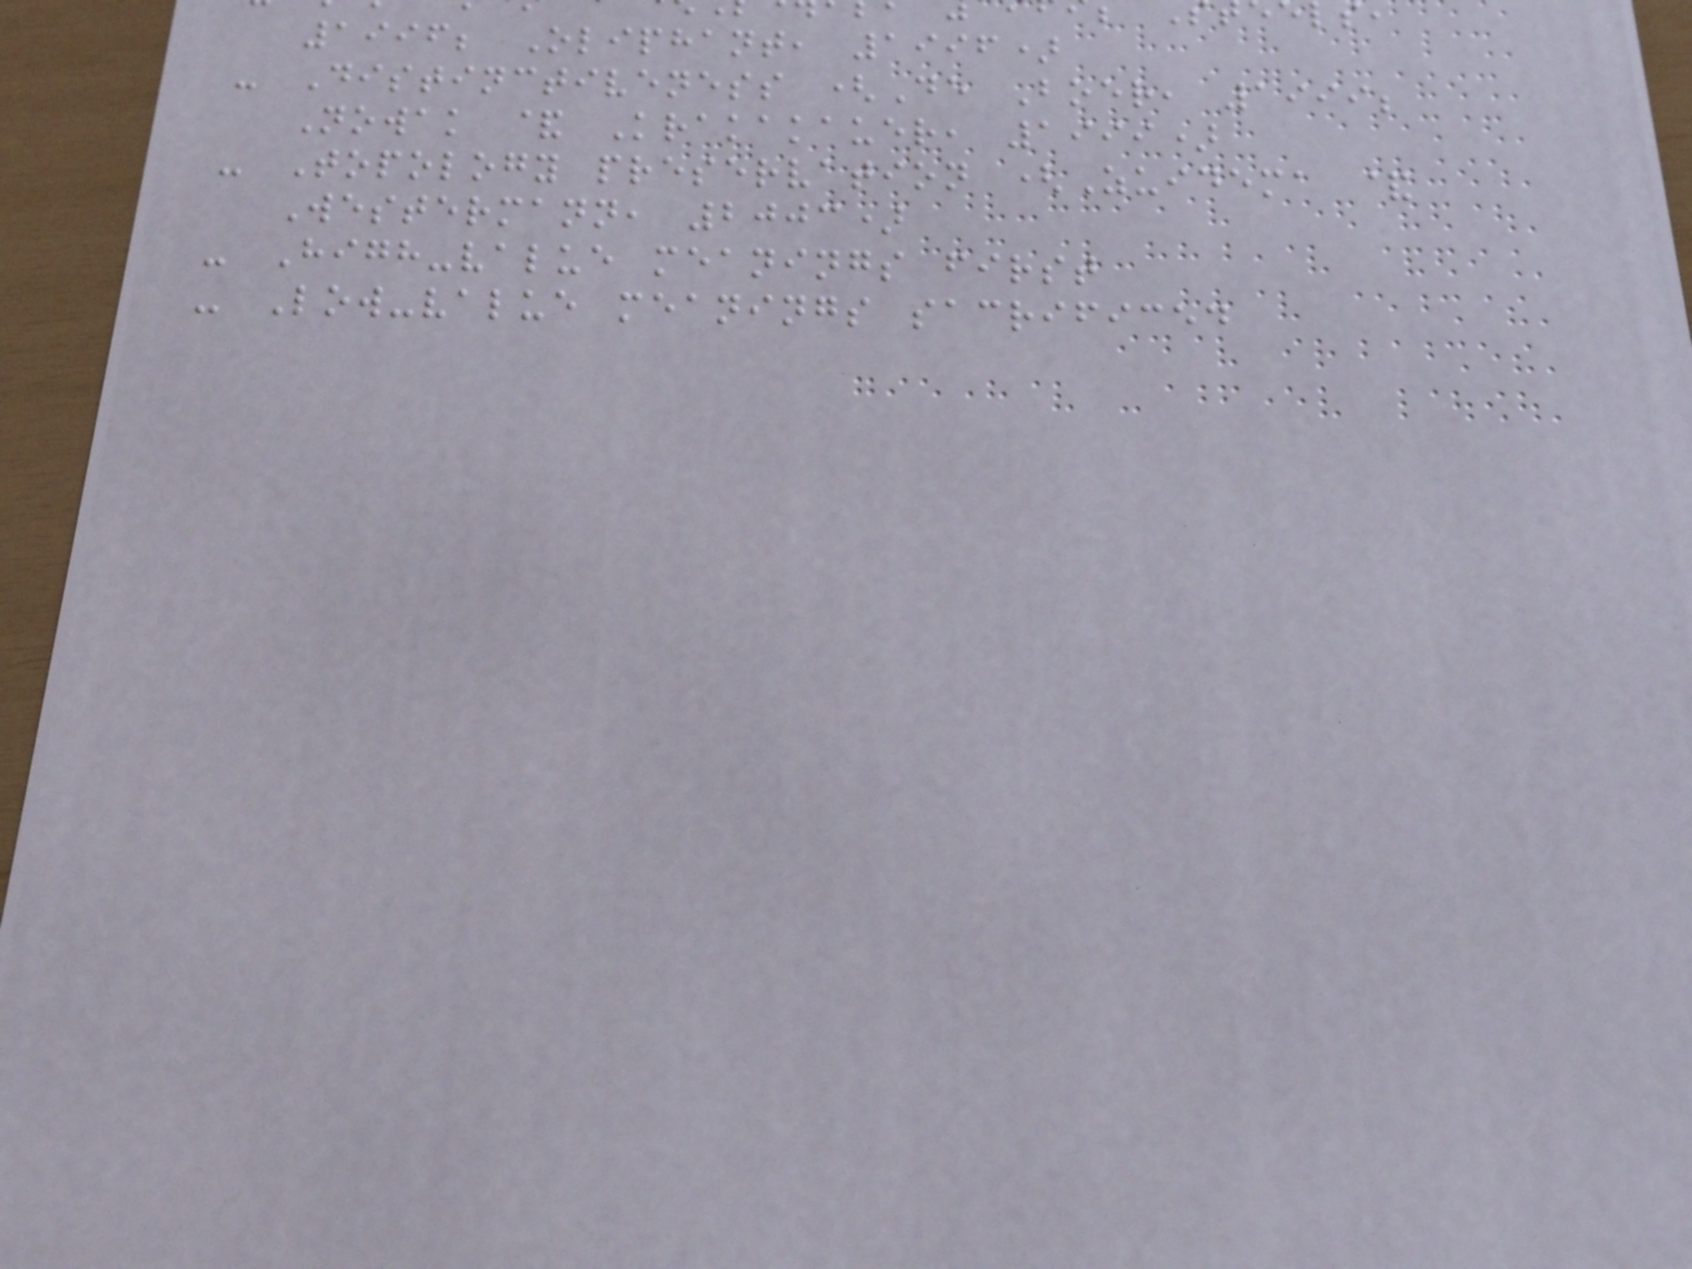1996; Oliphant, 1996)
- Distinctiveness (De Boer, 1999;
Nowak & Krakakauer, 1999)
- Topology preservation (Zuidema &
Westermann, 2003)
- High-value meanings first
- Low-value meanings sacrificed
